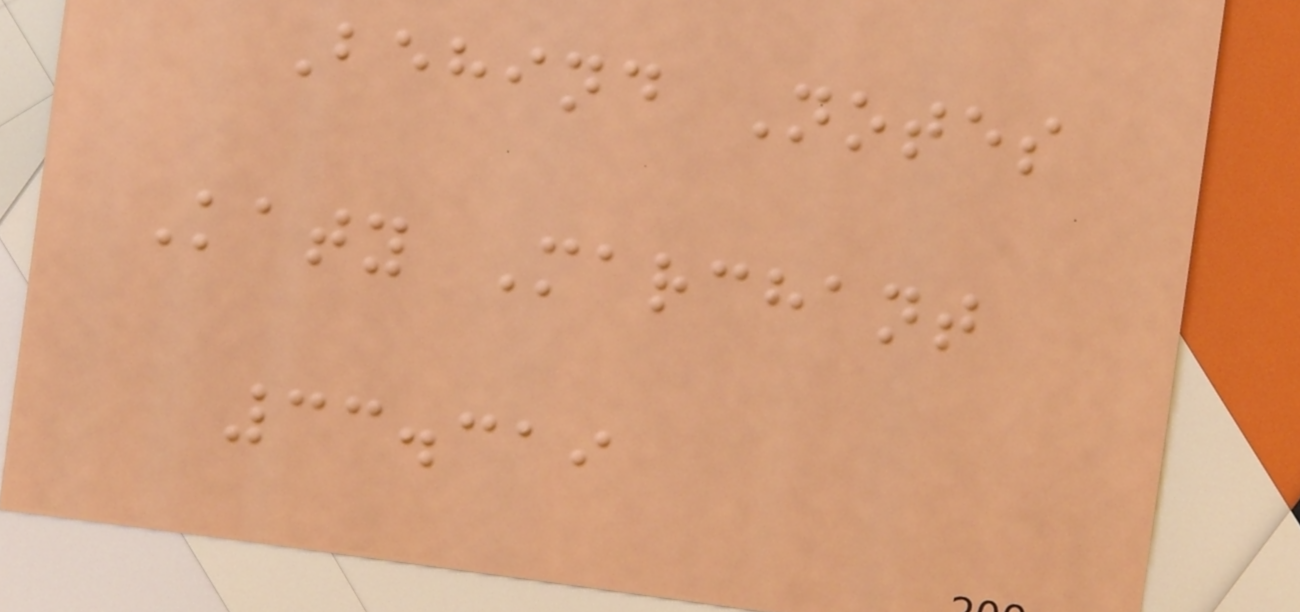Behind Notes
Katy Marchant
33.319
